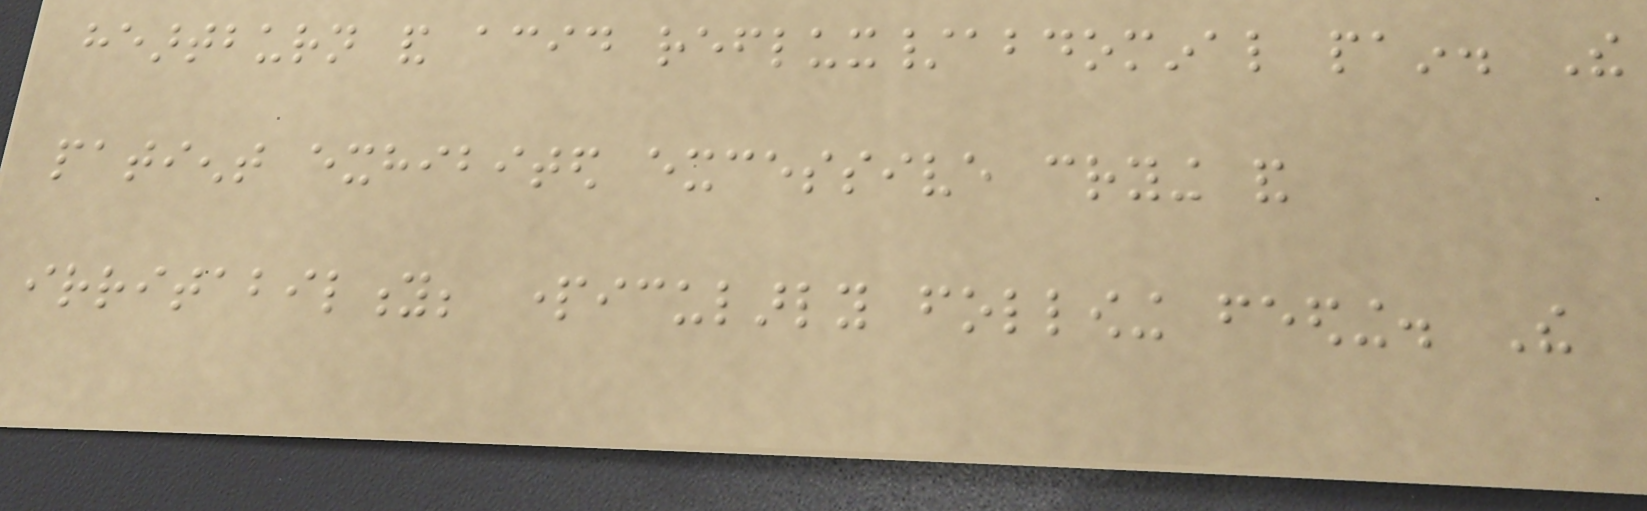heartburn and acid reflux/abdominal pain. The
patient exhibited excessive crying and
irritability; particularly following feeding. The
